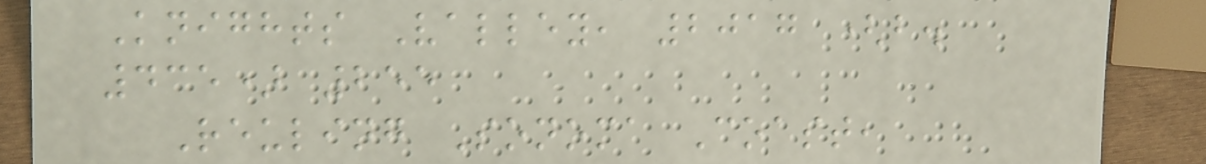Knights Valley, 2017 (b.
435) 255
Reuling Sonoma Coast,
